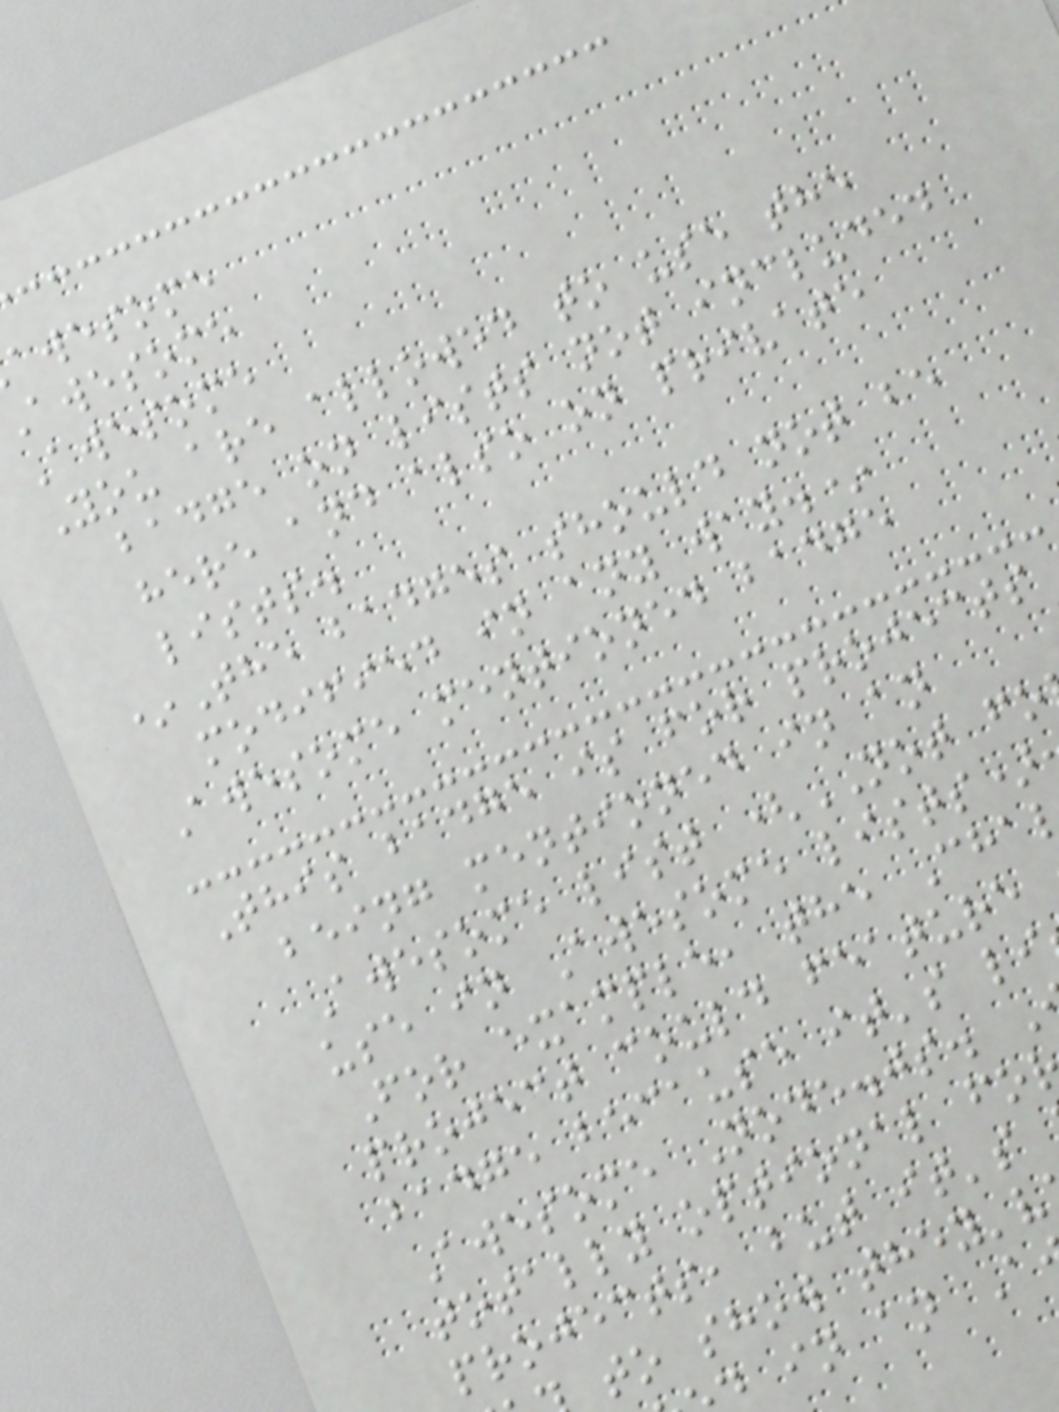awesome
awesome
Awesome
You are allowed to use the
badge on lists not included
here and also on private
lists.
*The badges should not be
modified in any way.*
Awesome mentioned badge
This badge is for projects
being mentioned in an
Awesome list (NOT fo
use in Awesome lists)
For example, the Cha
project could feature
badge because it's li
Awesome Node.js.
totally optional fo
projects, but it's
to show they'v
in an A
